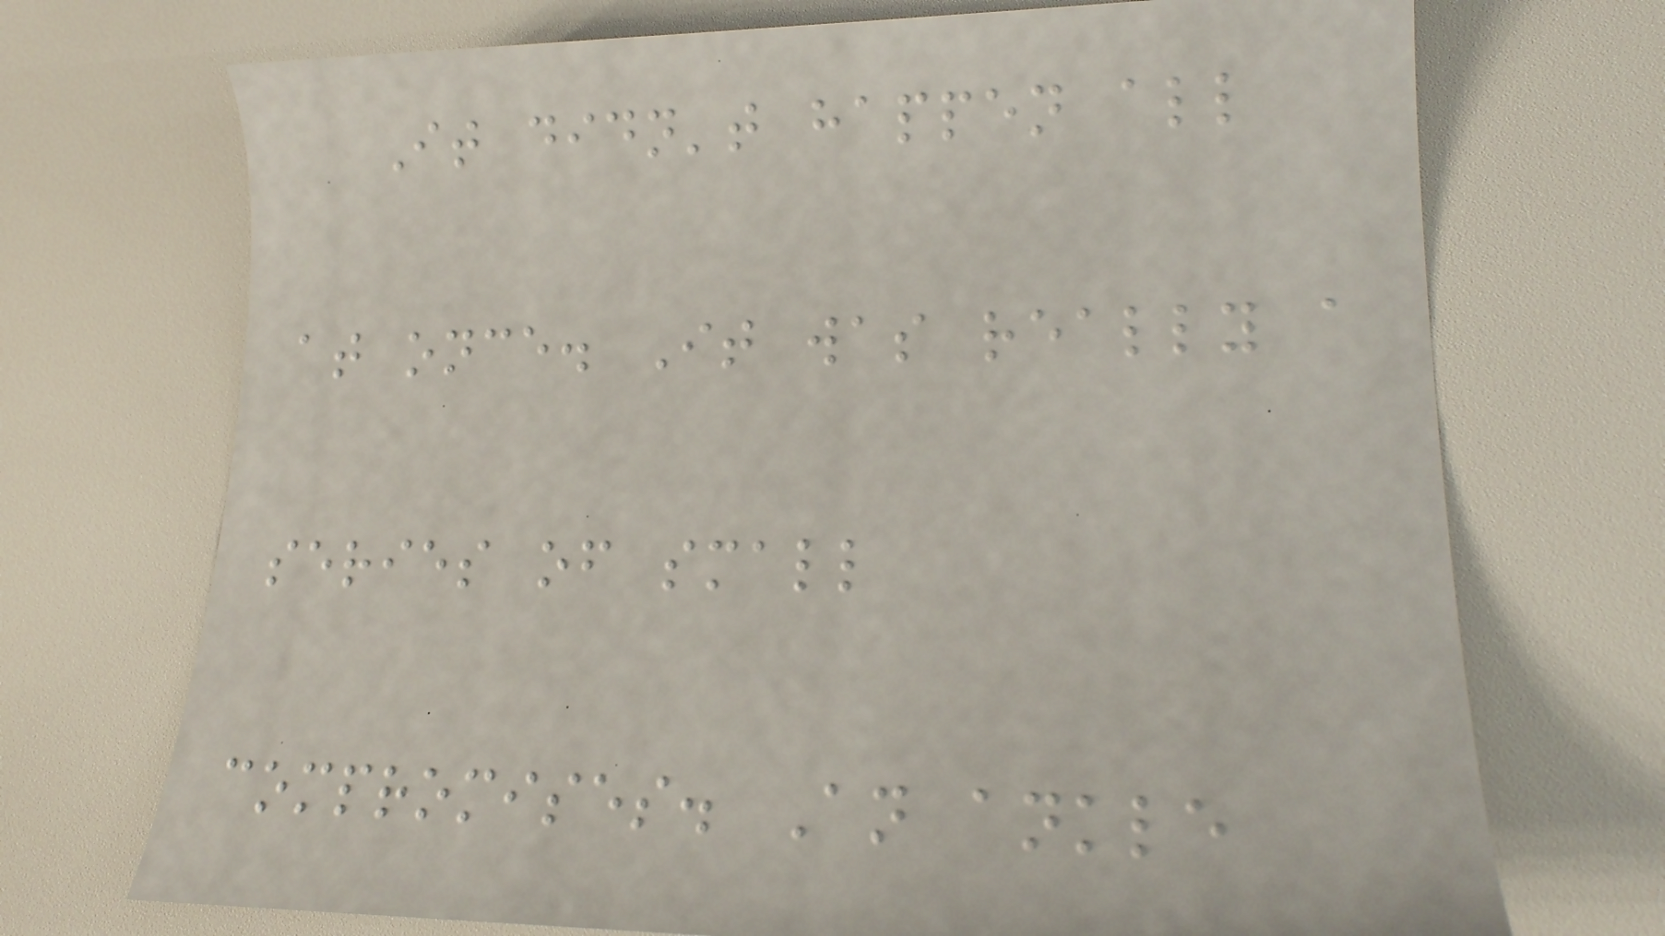It didn't happen all
at once. It was really a
series of small
compromises. An ankle
